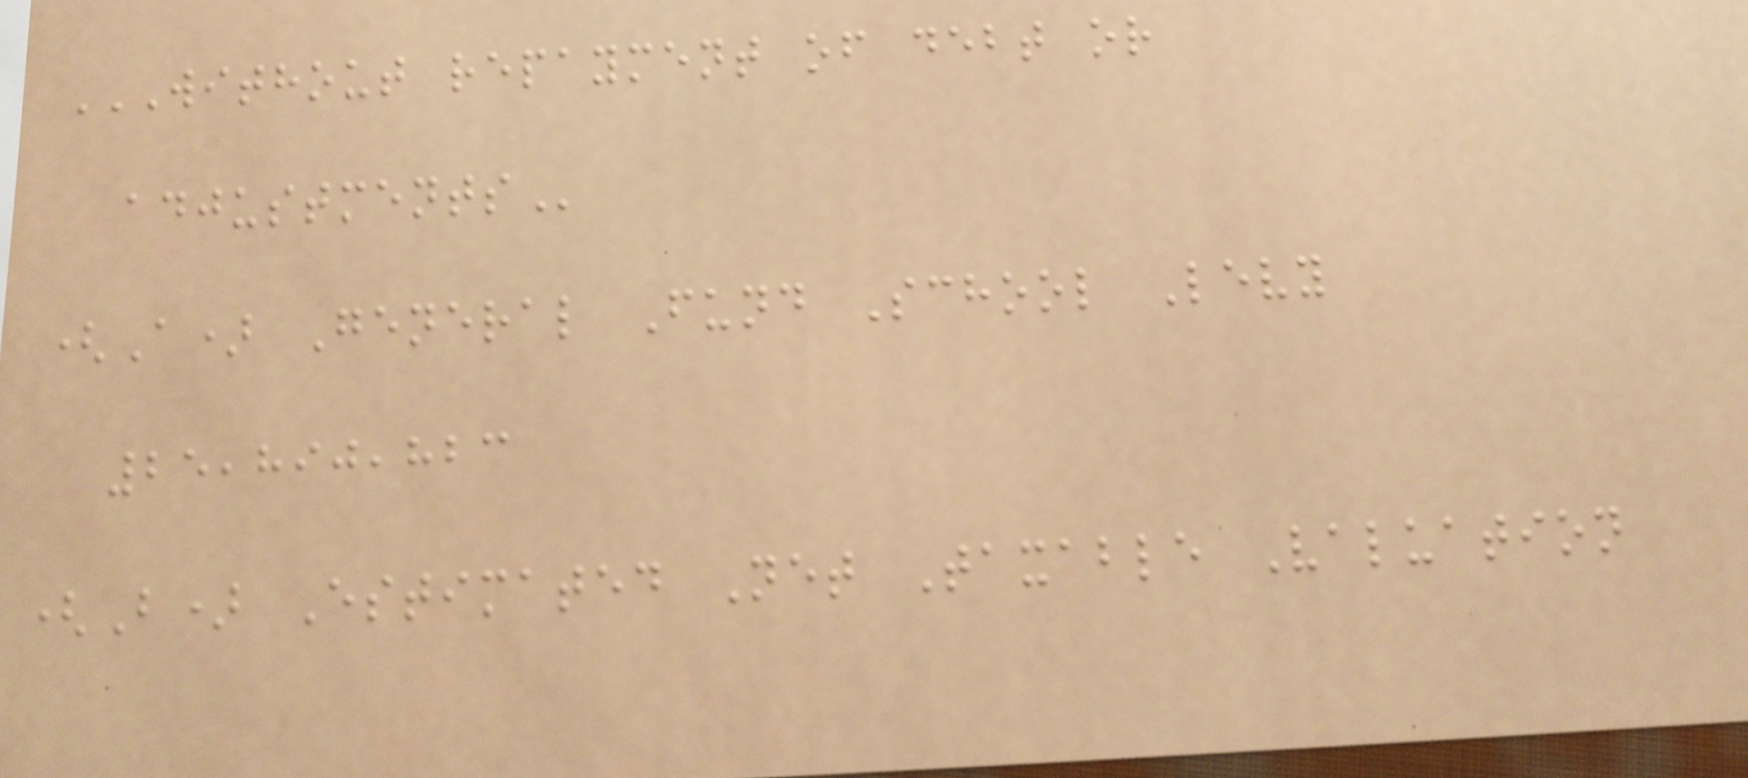WITHOUT REPAYMENT OF DEBT OR
ADJUSTMENTS
(A) General Fund School Levy
25,890,823
(B) Estimated Net Taxable Valuation
